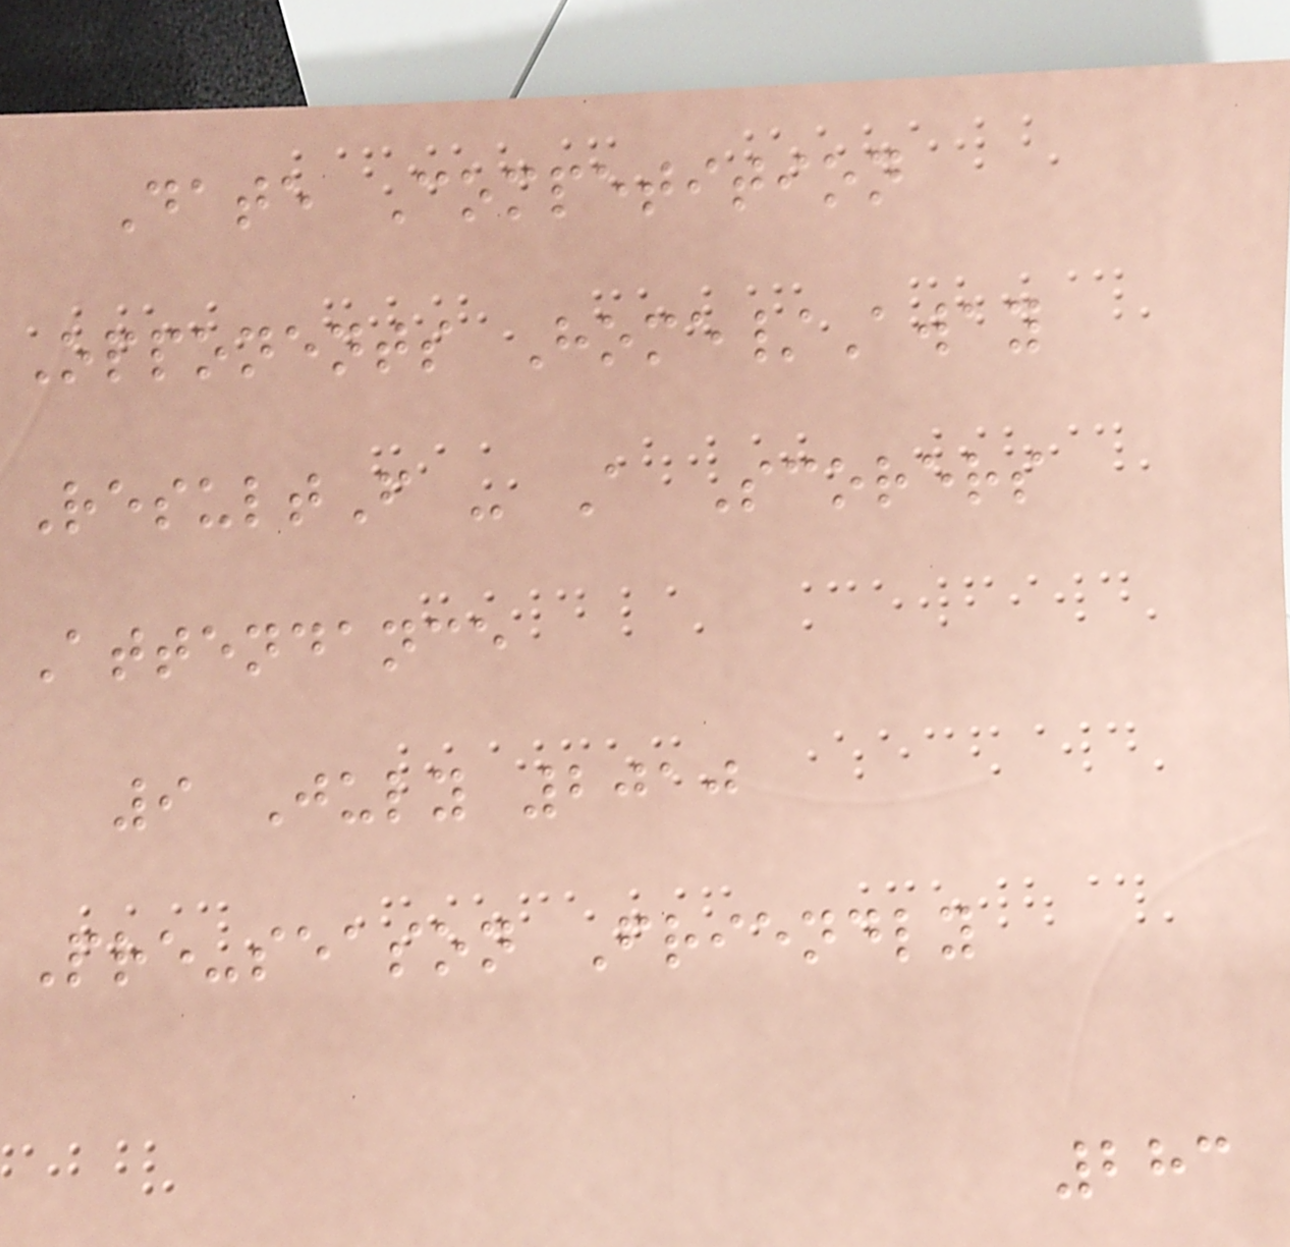Date Competition
Opponents Home/Away
ResultF - A Scorers
Attendance
9 July 2010
Pre-season Friendly
283
